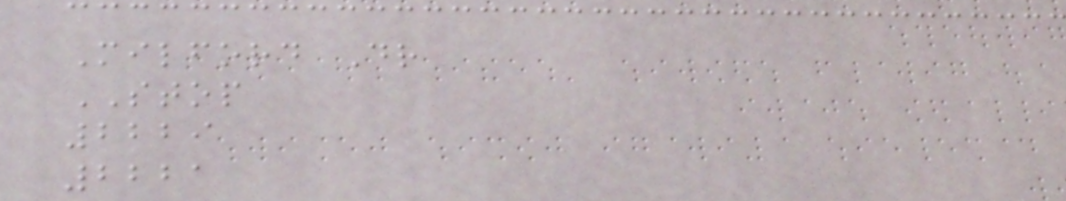Milford Dr
STOP
2229
2221
